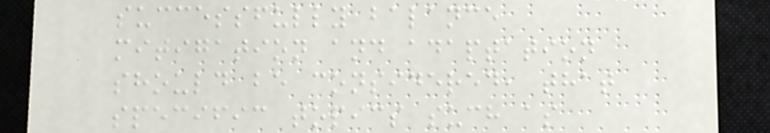successfully balance
mitigation and adaptation
should be considered, that
specific topics such as
